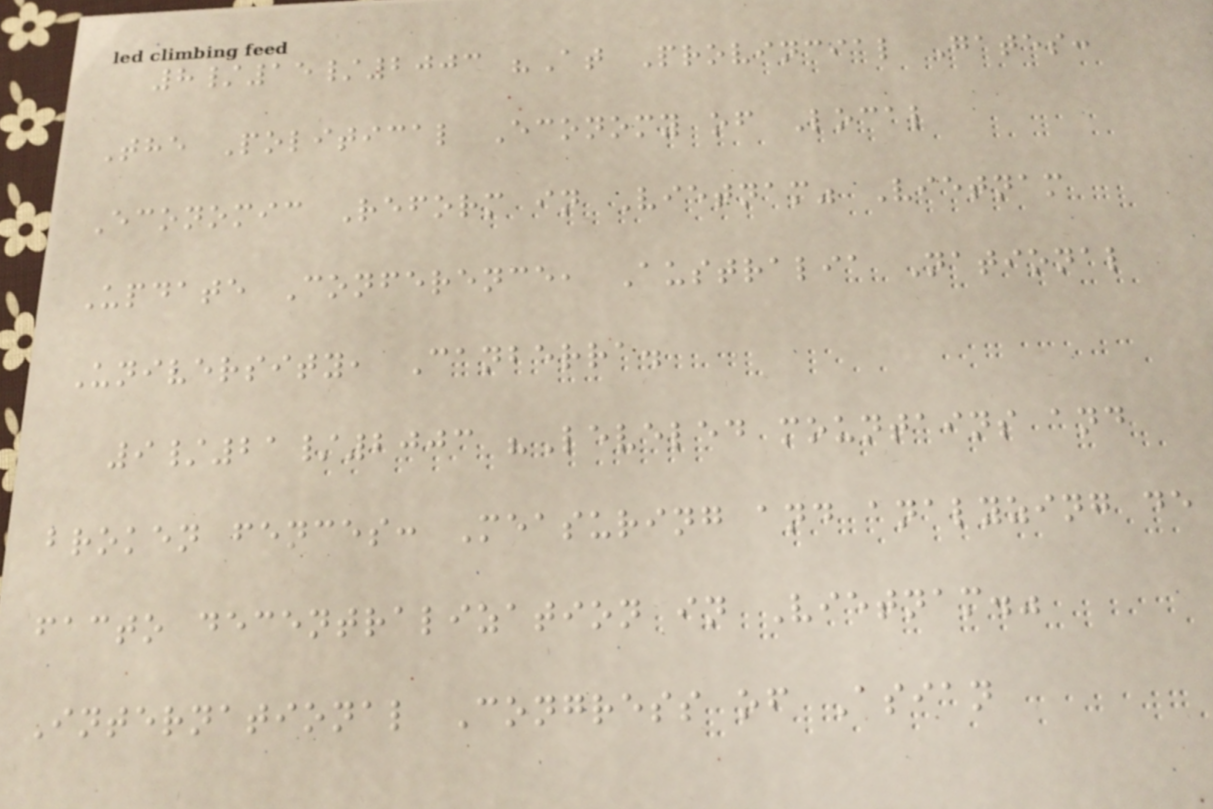8/15/2003 "At Provincial Gates:
The Political Economy of Local
Economic Reform in Vietnam" Vietnam
Update Conference, Australia National
University, Canberra.
9/21/2003 "Leveled mountains and
broken fences: Measuring and analyzing de
facto decentralization in Vietnam."
International Congress of Asian
